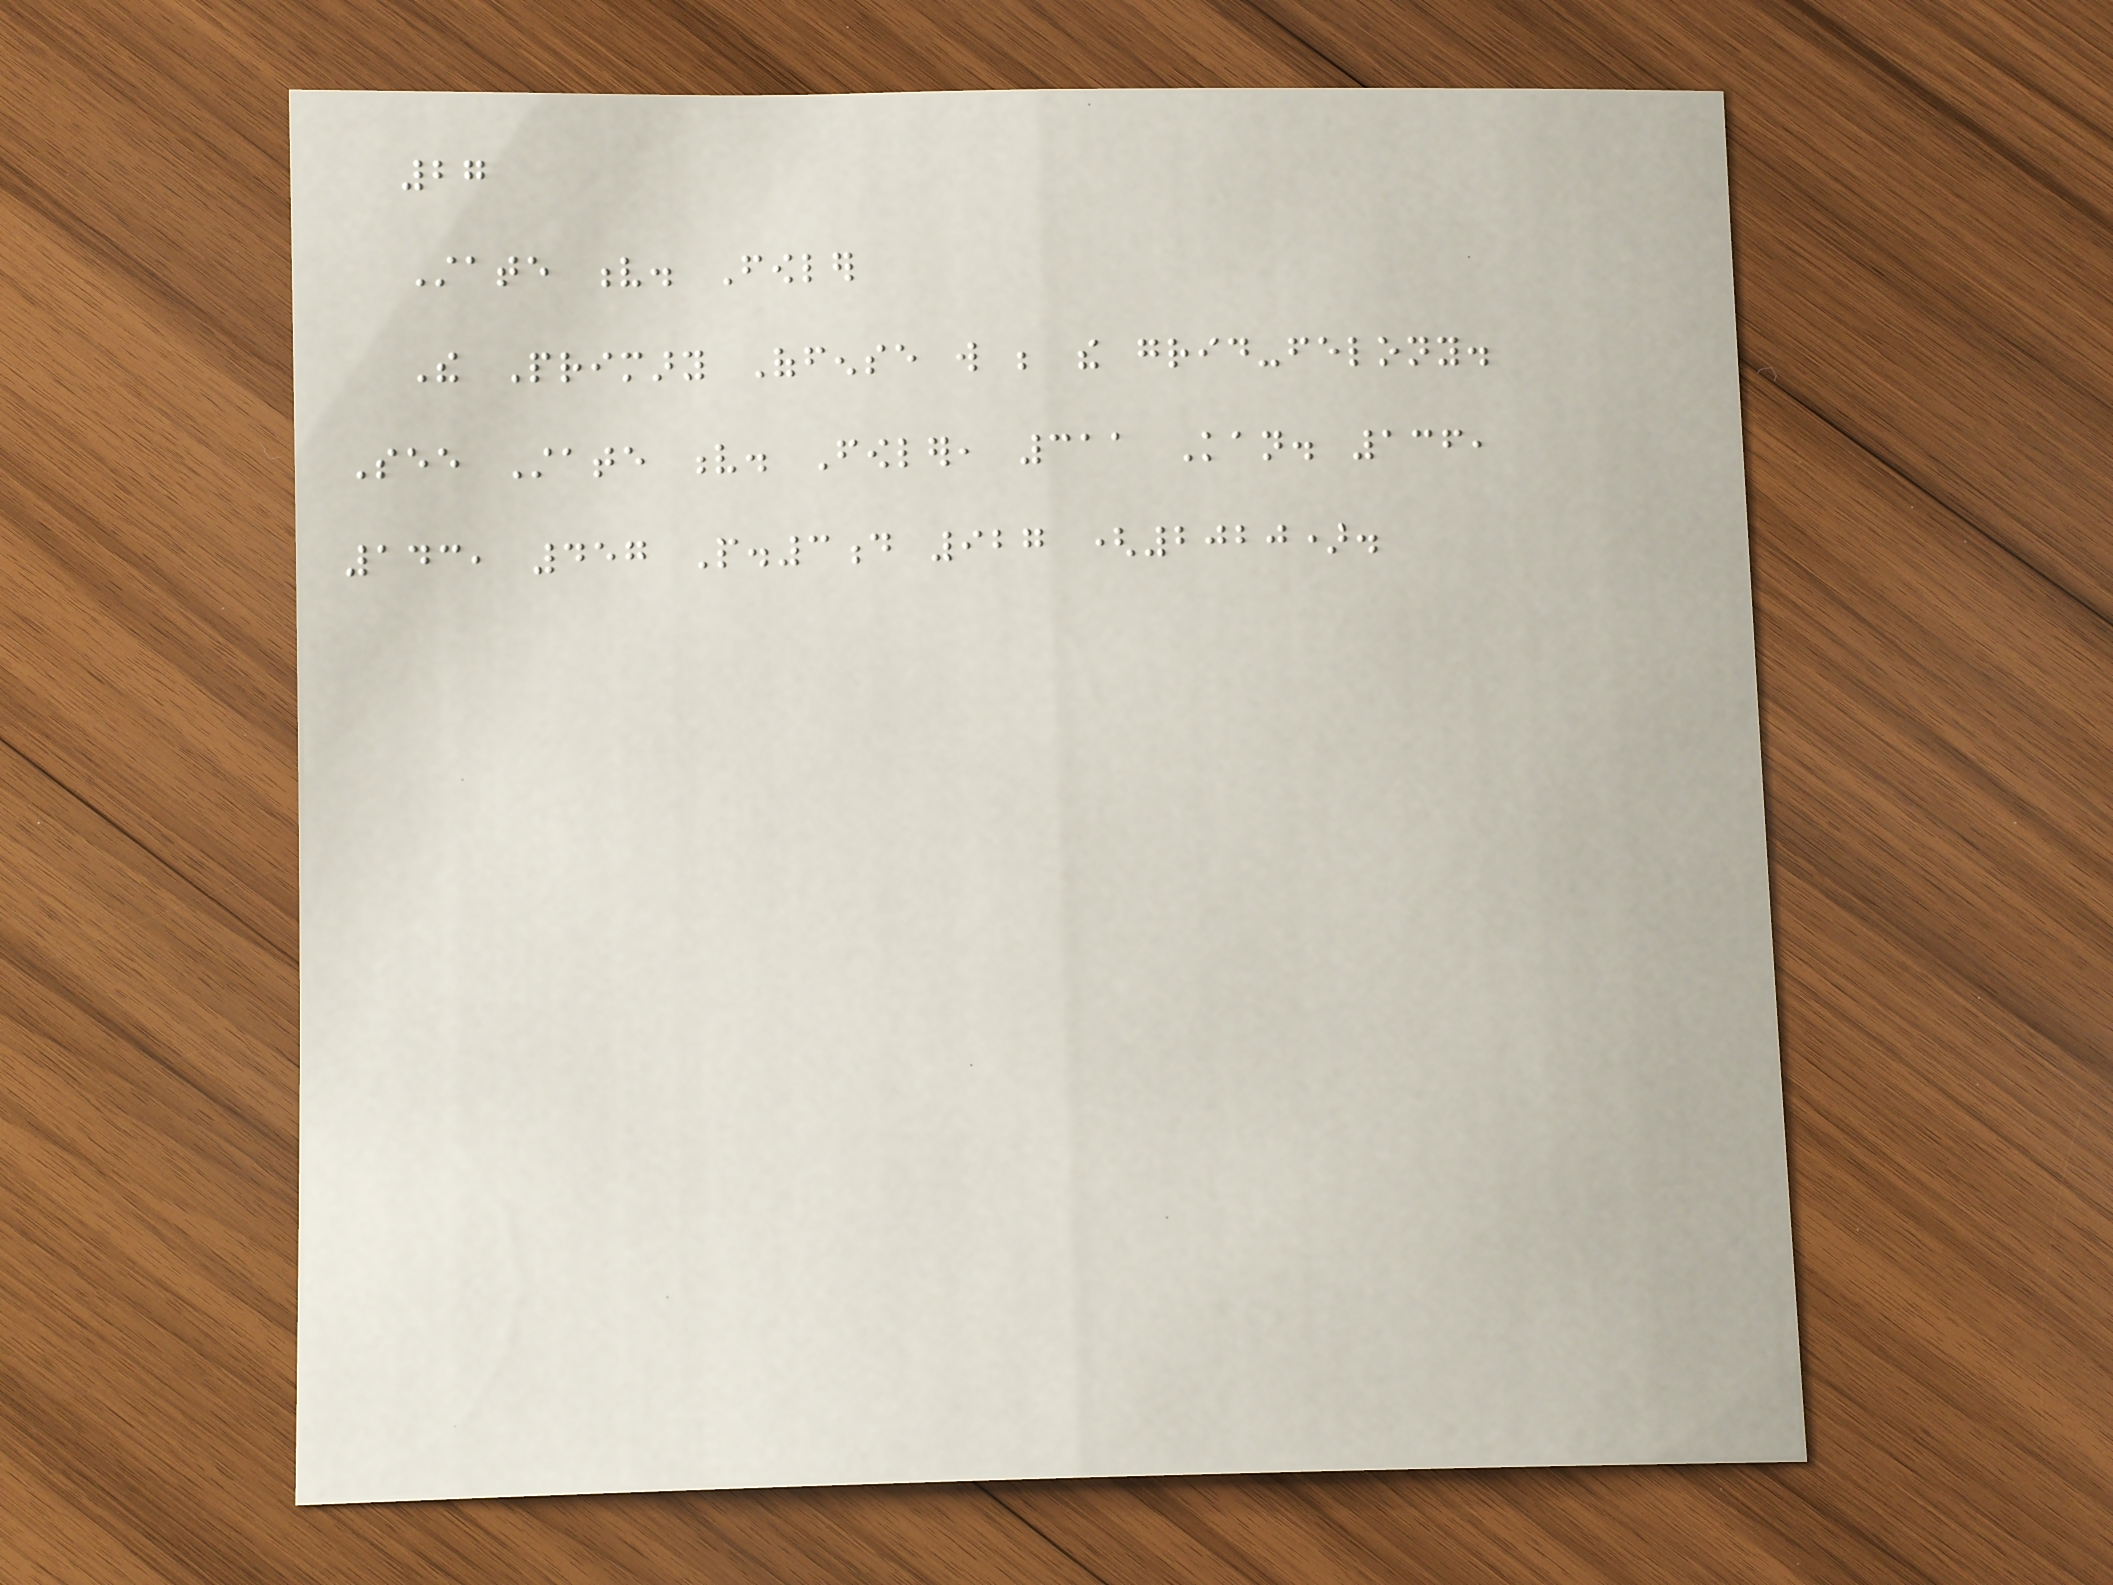27
State v. Fowler
The Primary Offense will be the grid-felony.
See State v. Fowler, 311 Kan. 136,
143, 457 P.3d 927 (2020).
